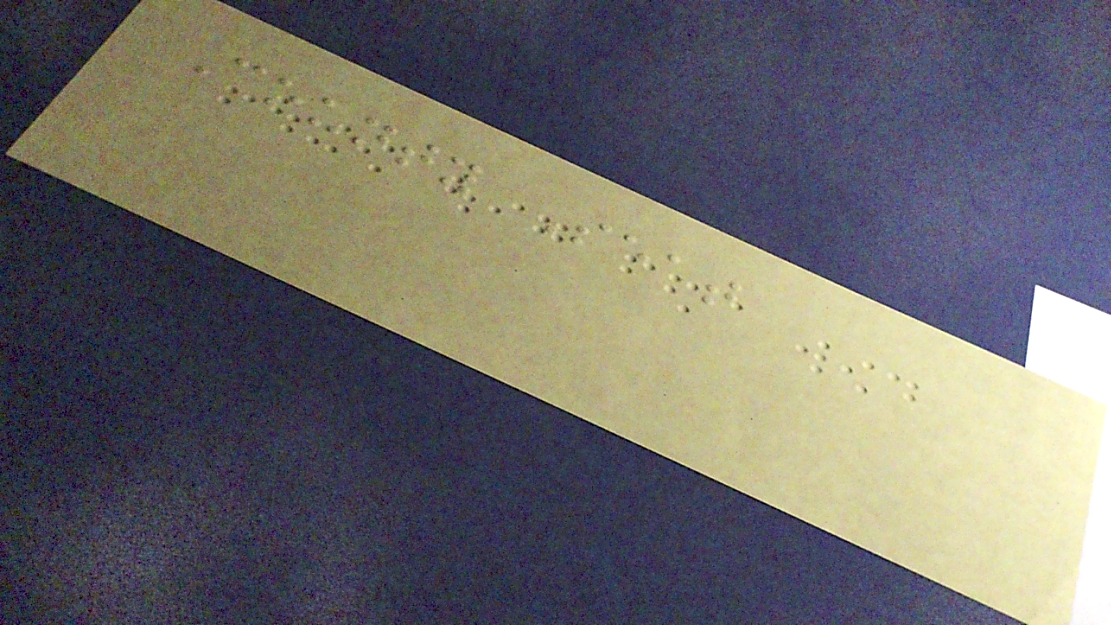County Seat
